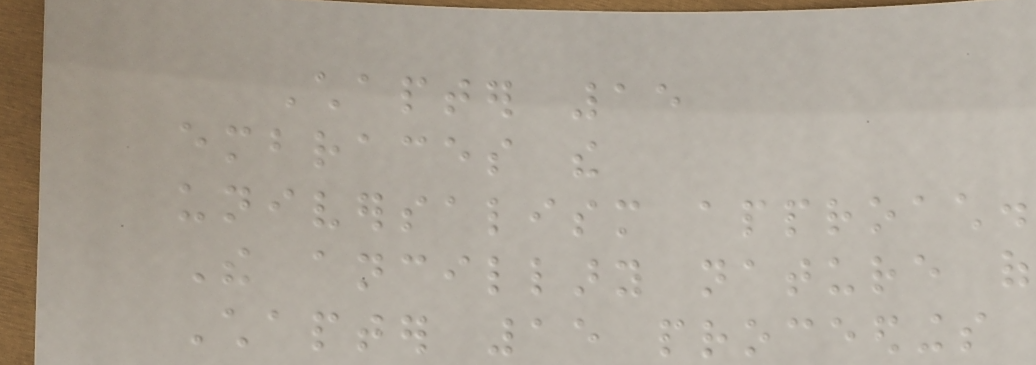Chapter 15
embraces the
universalism approach.
The ancillary nature of
Chapter 15 proceedings
